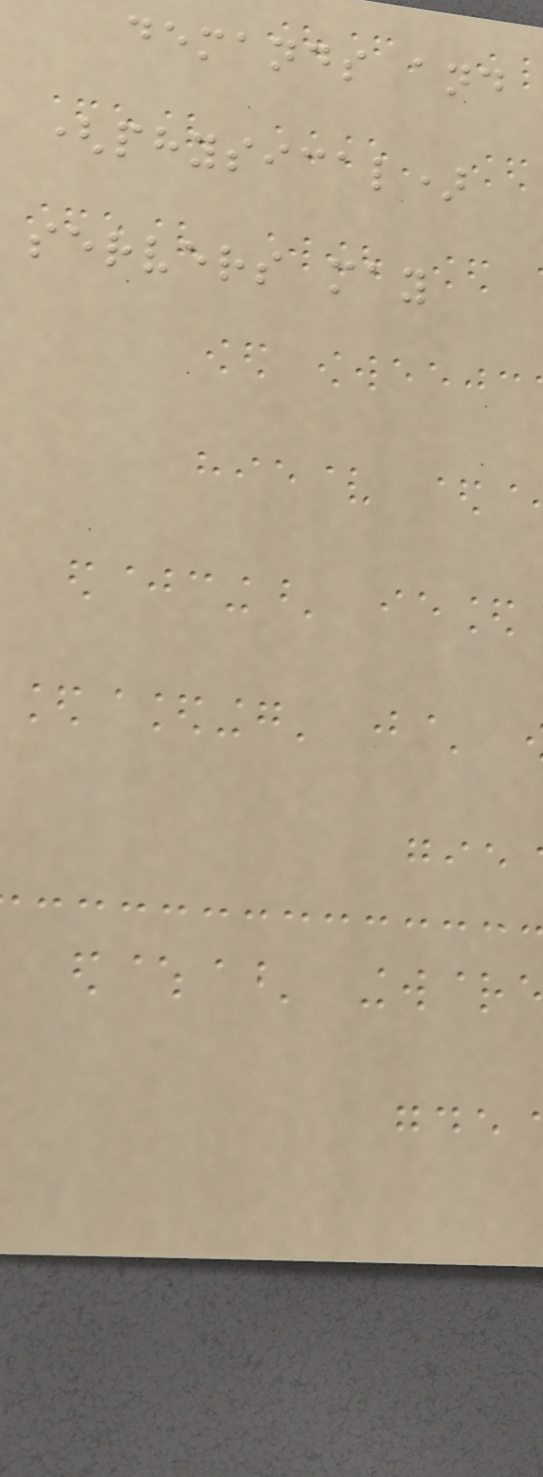demands and
(physical)
servers may
